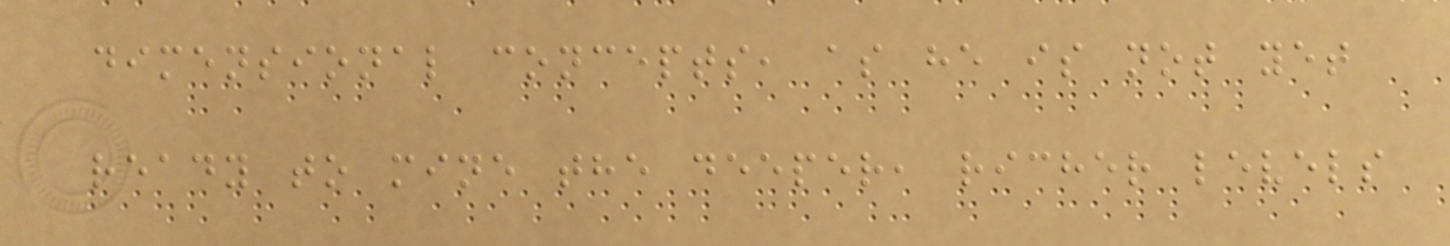dimensional concepts, as he is not yet
ready to mine the deeper, richer levels
